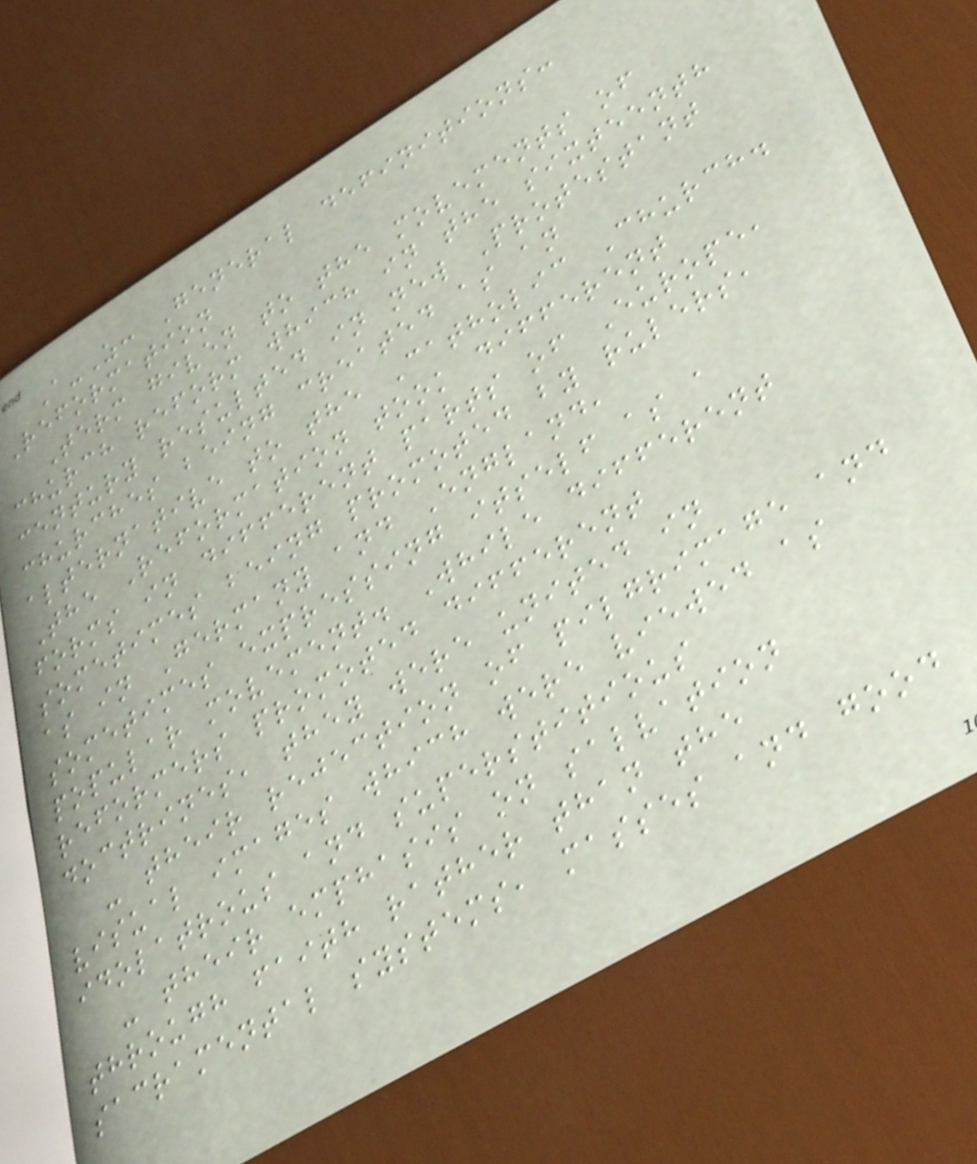A-Z: General definitions:
Reformation
Term given to the movements of
church reform which in the sixteenth
century resulted in new Protestant
churches being created as an
alternative to the Catholic Church.
The Reformation took different
forms in different parts of Europe,
sometimes being promoted by rulers,
as in Germany and England,
sometimes expressing itself as a
popular movement. While different
reformers promoted different
doctrines, they were united in
- their rejection of pilgrimage and
visual images which were viewed as
idolatrous and superstitious
- their emphasis on salvation
through faith rather than the
sacramental systems, masses and good
